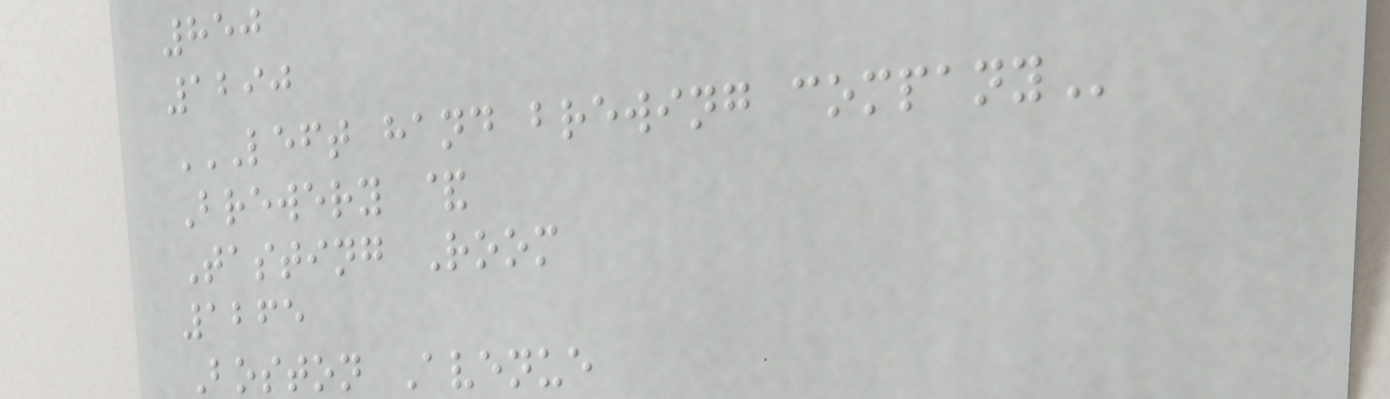850
1290
LEFT HAND BREWING COMPANY
Brewery &
Tasting Room
1265
Boston Avenue
